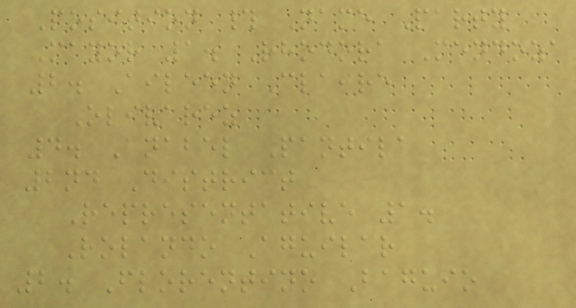Position # Name Party
Mayor 1. Rhodora Mendoza
2. Aileen Claire
Olivarez
4. Anabel Pantila
2nd District
Representative 1.
Rolando Aguilar
2. Florentino Baguio
